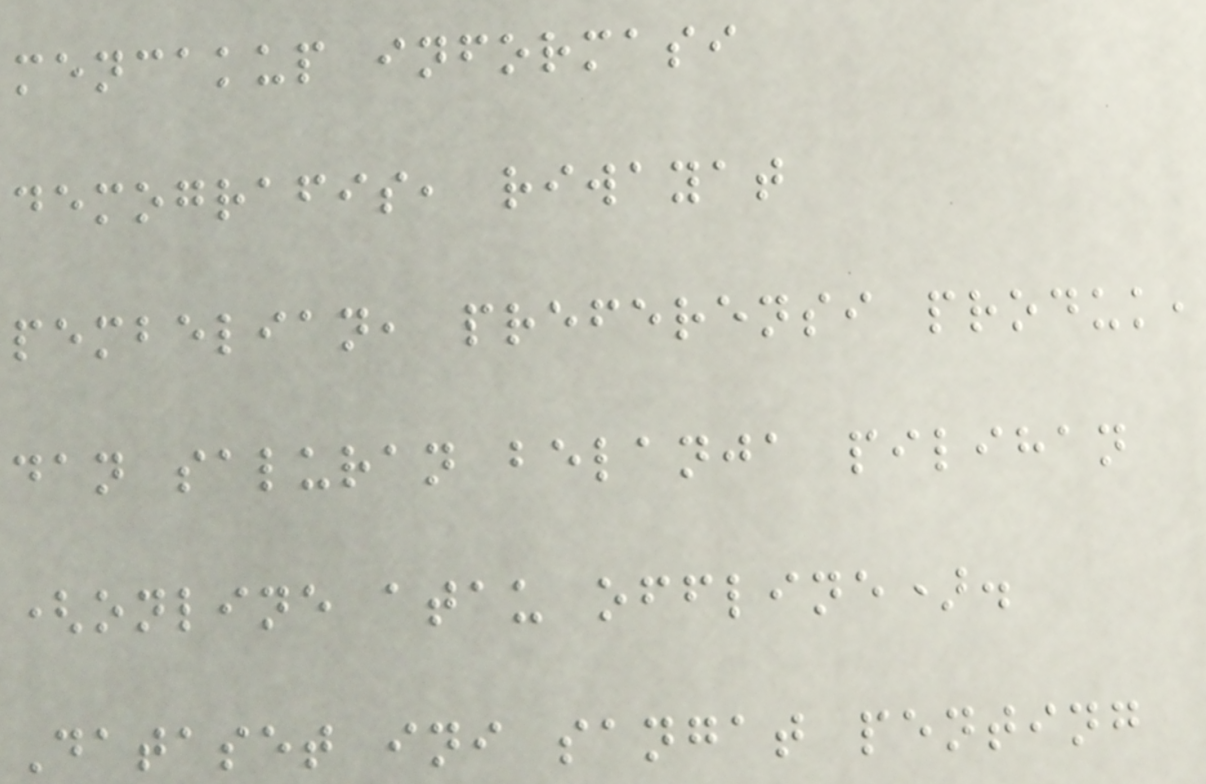mencakup informasi
demografis, riwayat
pembelian, preferensi produk,
dan saluran belanja pilihan
(online atau offline).
Dataset ini sangat penting
